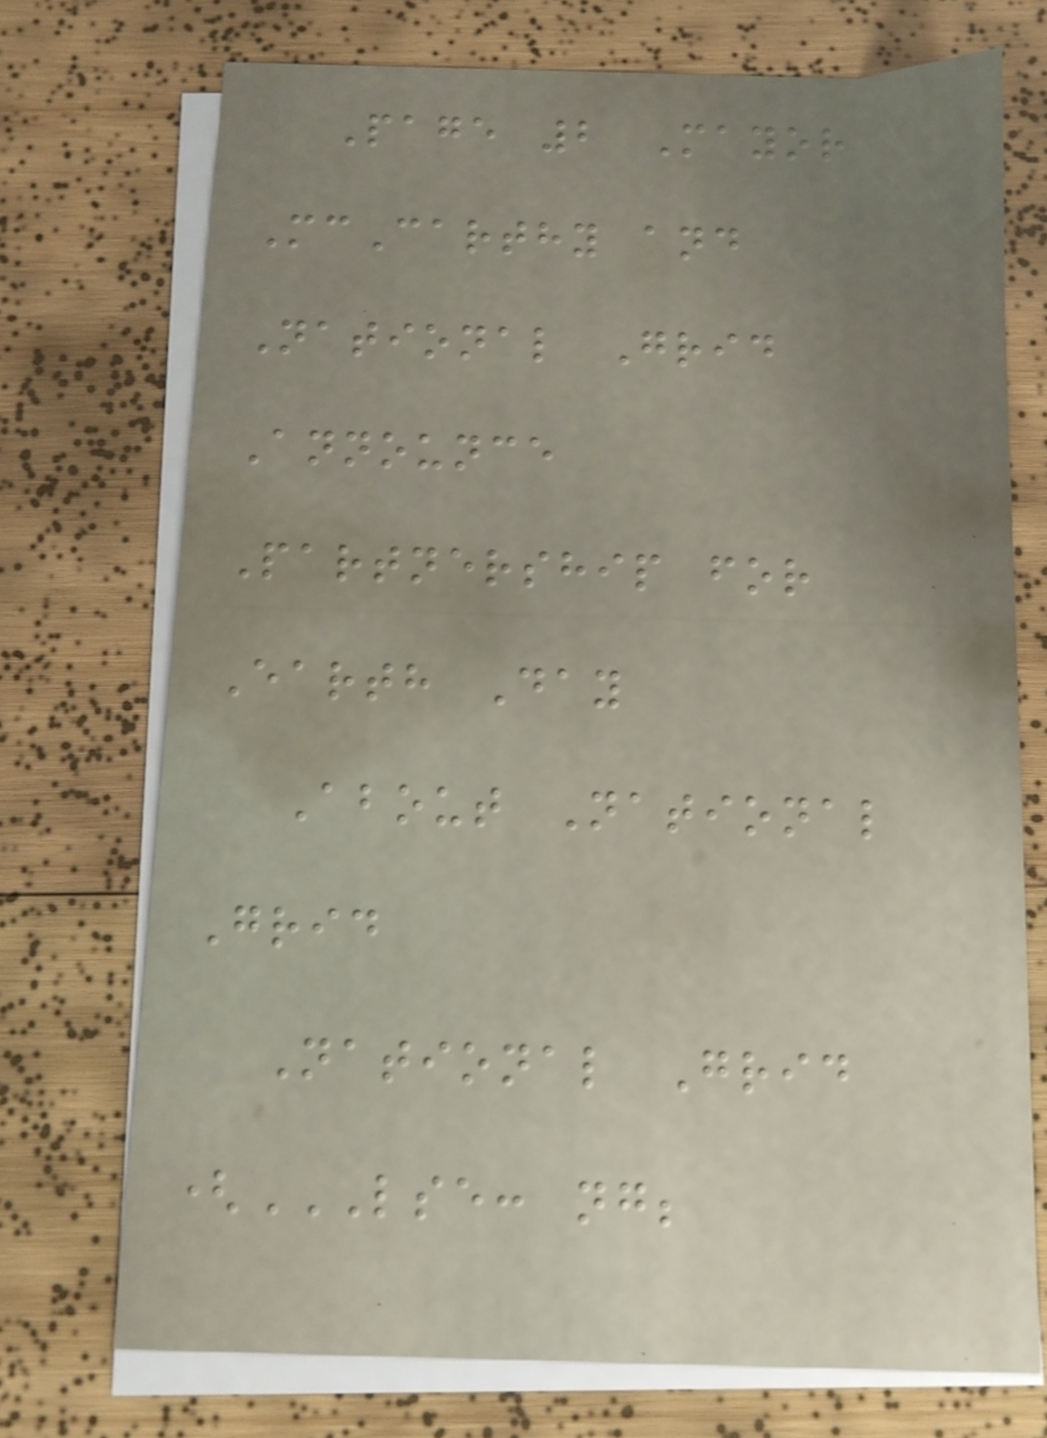Page 2 Mayor
McCarthy and
National Grid
Announce
Partnership for
Earth Day
About National
Grid
National Grid
(LSE: NG;
